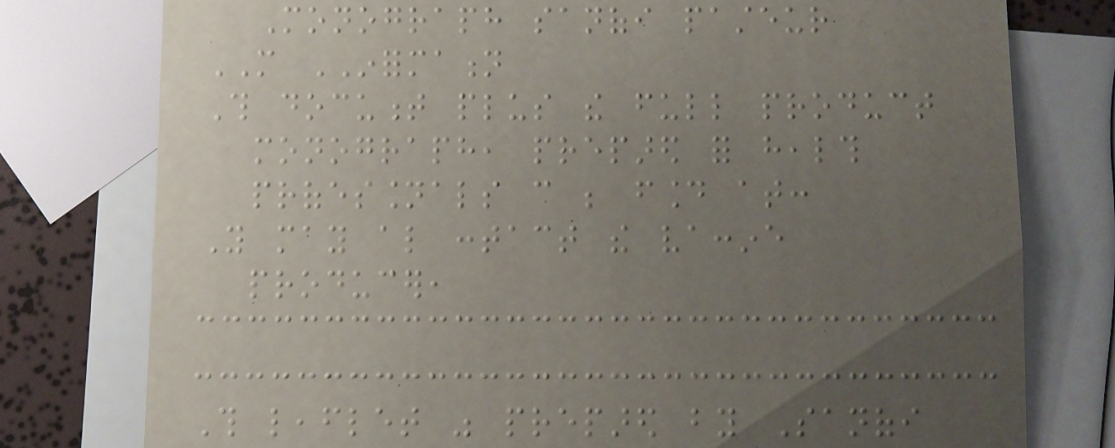Monograph sanofi pasteur
MORE INFORMATION
This document plus the full product
monograph, prepared for health
professionals can be found at:
You may also contact the vaccine
producer,
This leaflet was prepared by Sanofi
